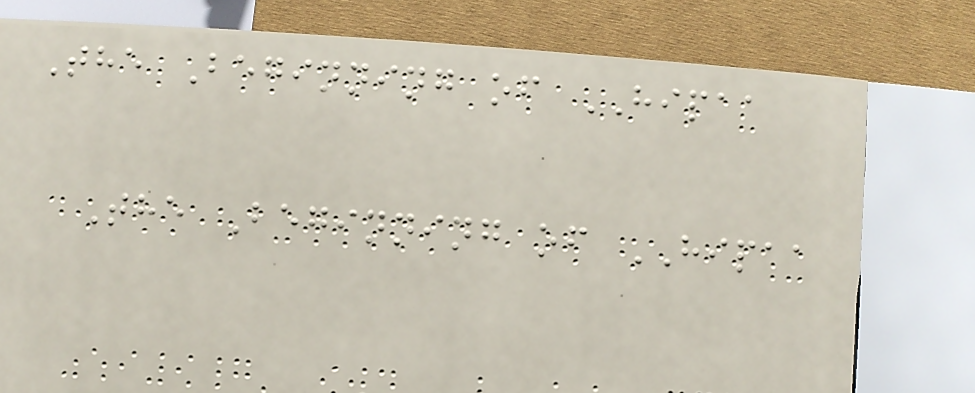The Beginning of HIPAA
The Beginning of HIPAA
